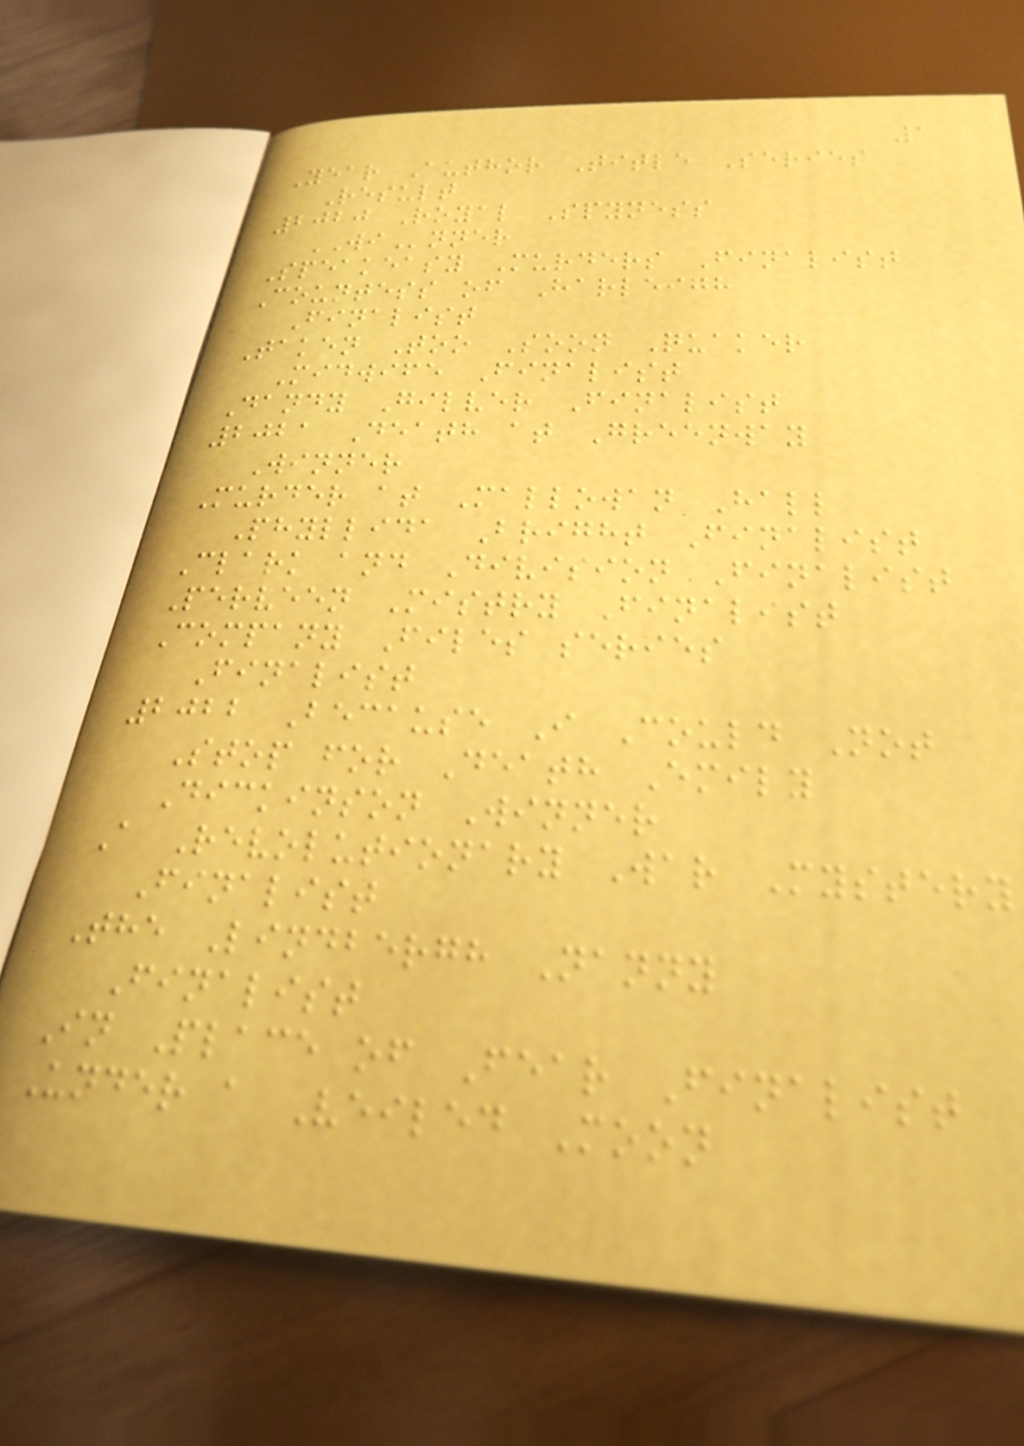1
Year Author Title Series
Result
2020 Royal Spyness
WInner
Speakeasy Murders Finalist
Countess of Harleigh
Finalist
Taken Too Soon Quaker
Midwife Finalist
Dandy Gilver Finalist
2021 Death at Greenway
Winner
Murder at Mallowan Hall
Phyllida Bright Finalist
Clark and Division Finalist
Perveen Mistry Finalist
Company Files series
Finalist
2022 Because I Could Not
Stop for Death Emily
Dickinson Winner
A Revolutionary War Mystery
Finalist
The Lindbergh Nanny
Finalist
In Place of Fear Finalist
Under a Veiled Moon
